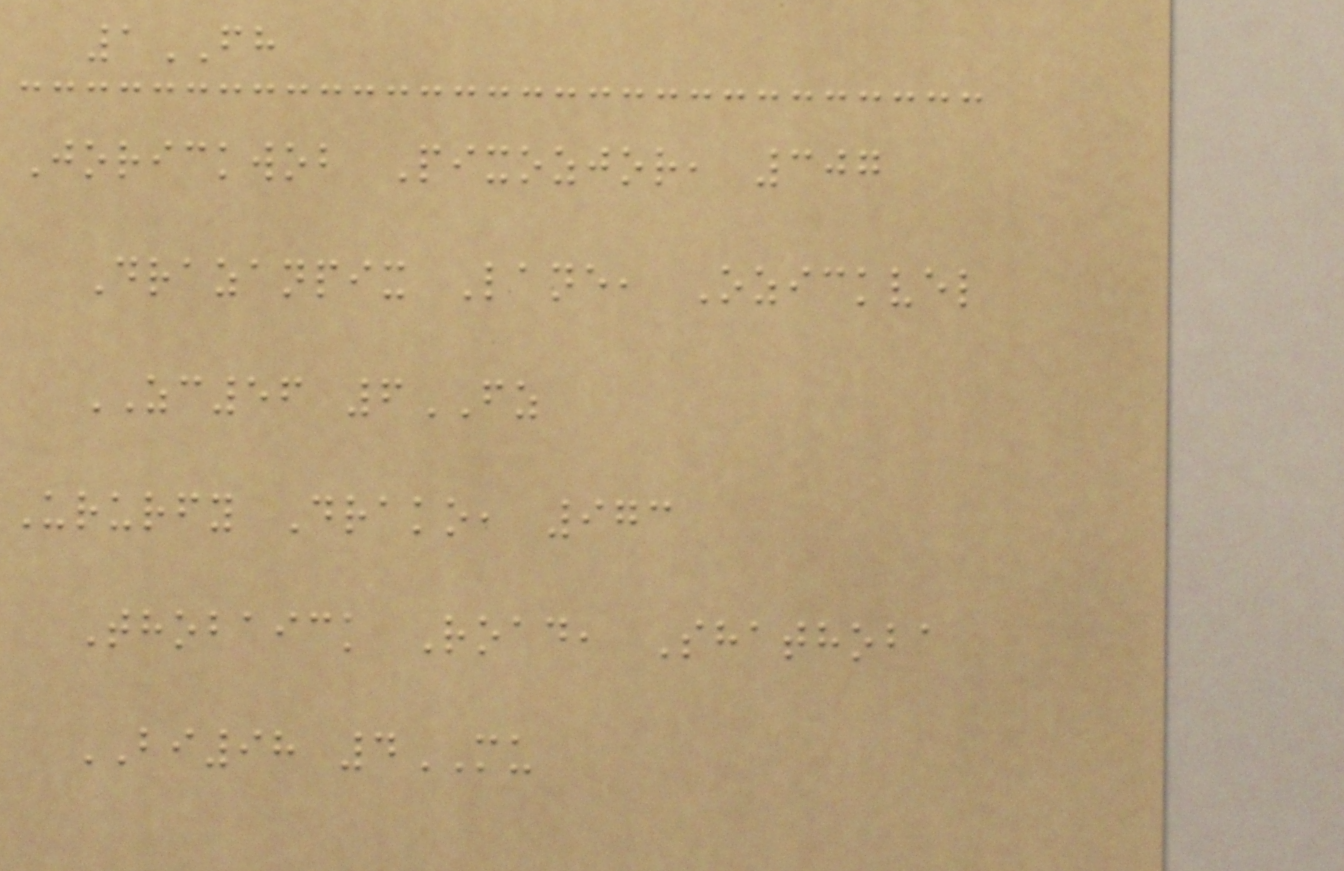1FH
Jorickwob Pixozjor, 307
Drazanpix Lane, Ozickvel
ZC56 6FZ
Ururfy Drako, 973
Thobaick Road, Shathoba
BI98 4MU
